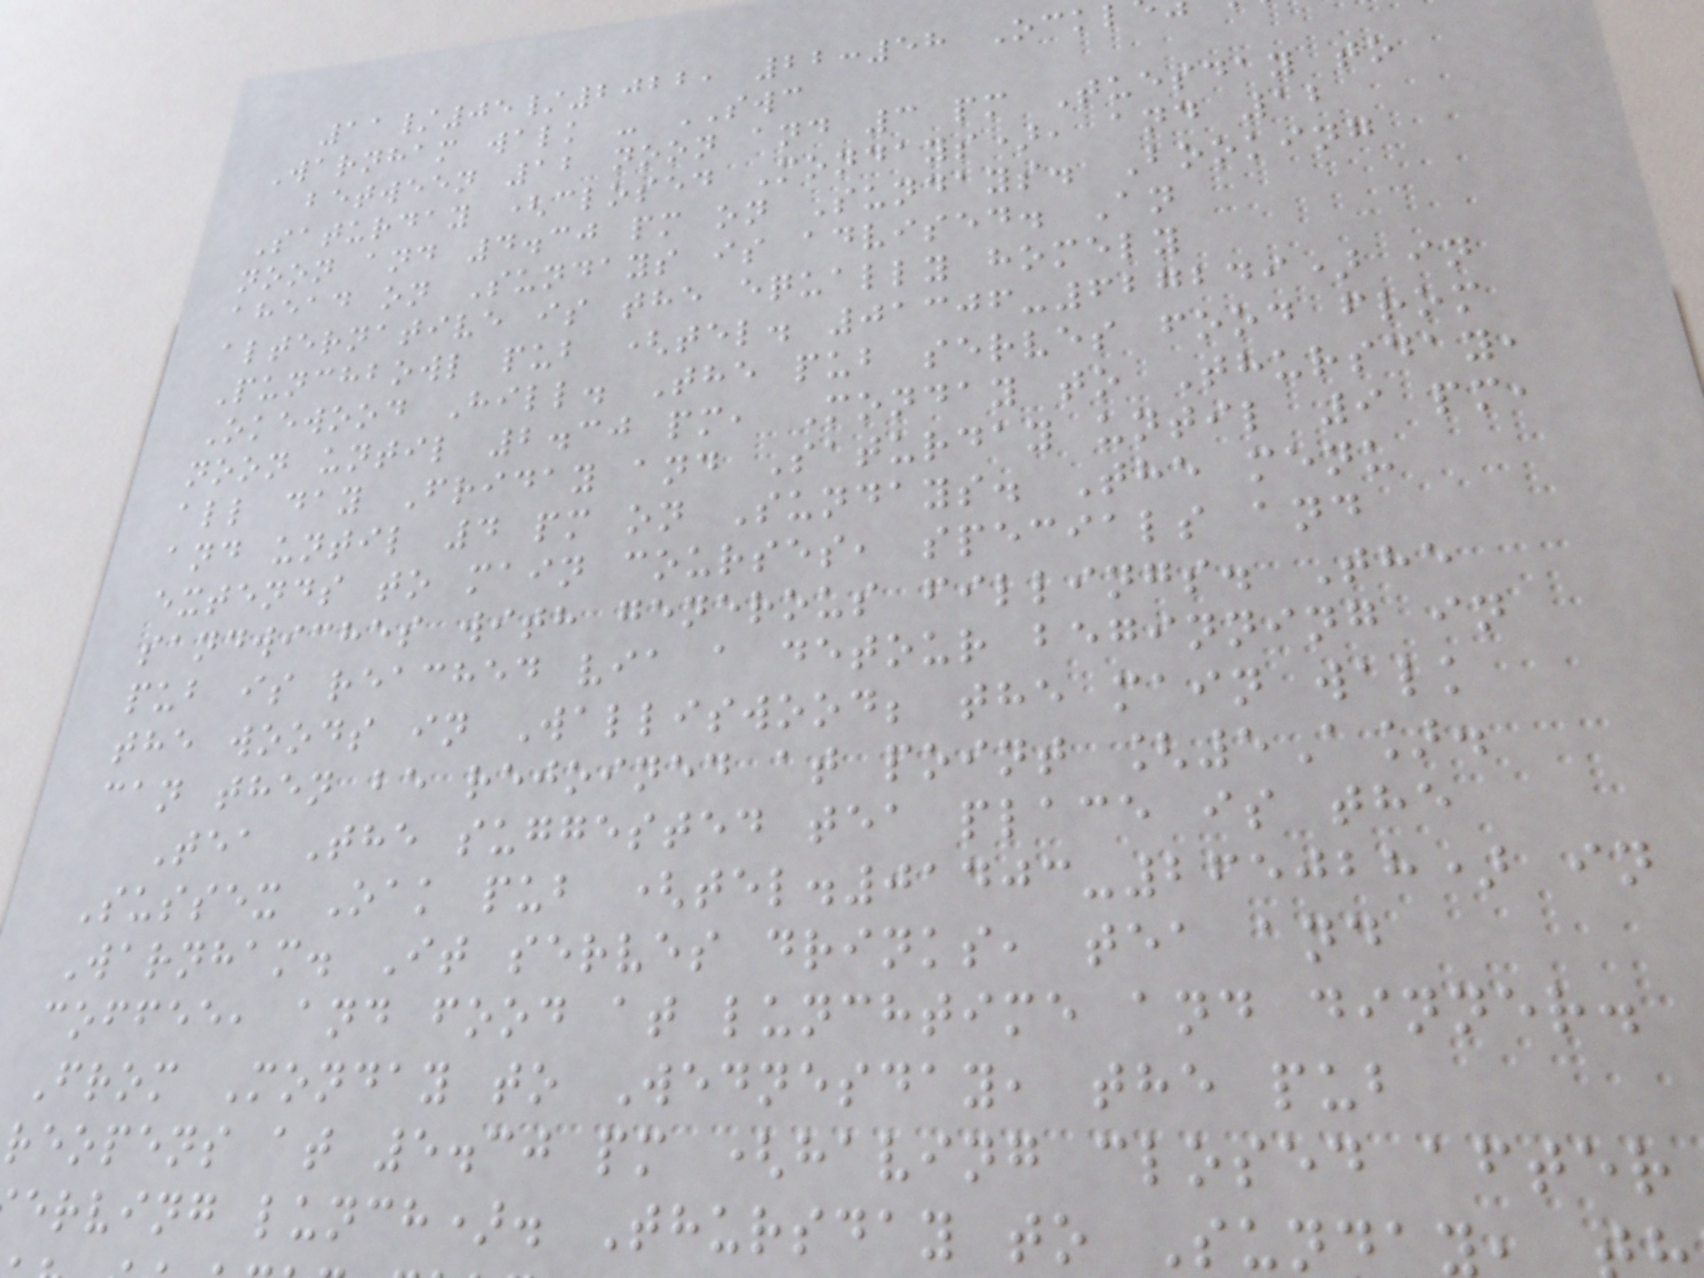11/05/2022, 22:58 Ockl
Warnham walk - SWC
between 12 noon and 3 pm Tuesday to
Saturday (closed Mondays), and 12
noon and 4.30 pm on Sundays. Booking
ahead on Sundays is advised. An
alternative is the equally homely
Punchbowl pub (tel. 01306-627249) in
Okewood Hill. The pub serves food from
noon until 2.30 pm, Monday to Thursday,
all day Friday and Saturday until 9 pm,
and until 4 pm on Sundays. The menu
extends to main courses, specials and
sandwiches with generous fillings. The
pub is reached via a detour beginning in
the woods in Walliswood; the main walk
can then be rejoined at point [5A].
Tea The suggested tea place is the
Sussex Oak pub (tel.01403-265028) in
Warnham. It serves drinks, tea and
coffee, and food at lunchtime and dinner.
From Monday to Wednesday, the pub
reopens at 5.30 pm (having closed after
erving lunch). Thursday to Sunday
